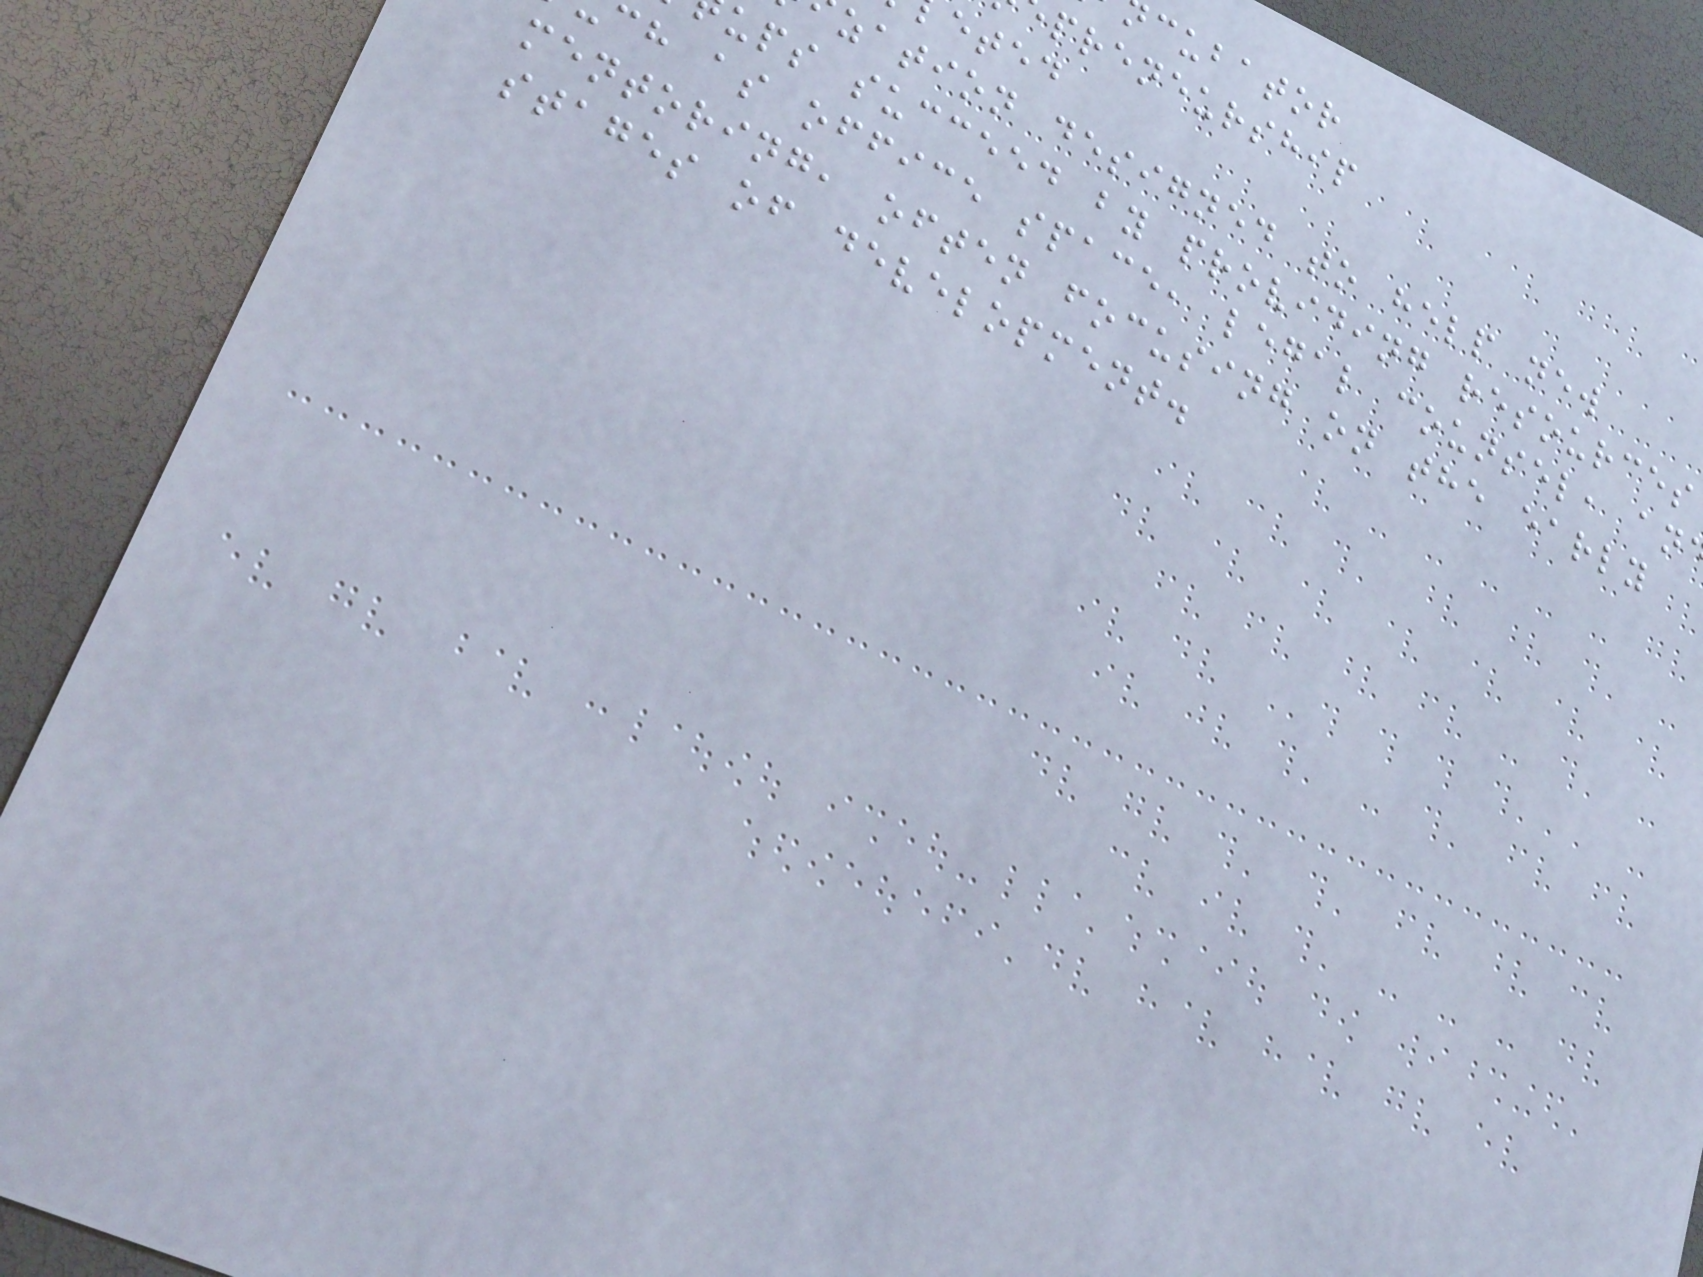cubator
preneurship
zation designed to help new
ups succeed by providing resources
ch as office space, legal counsel, an
mentoring, often focusing on the early
stages of development.
